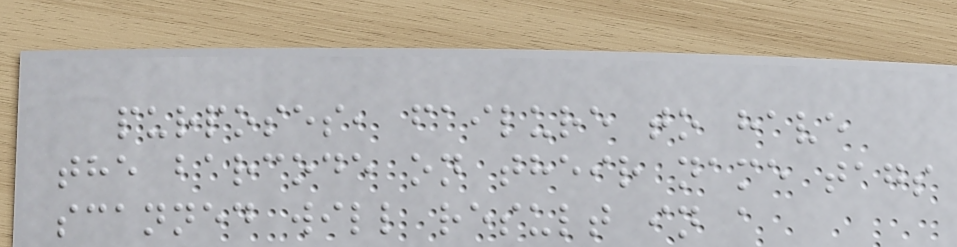purposes, failure to have
the barcode on their name tags
scanned will result in a
